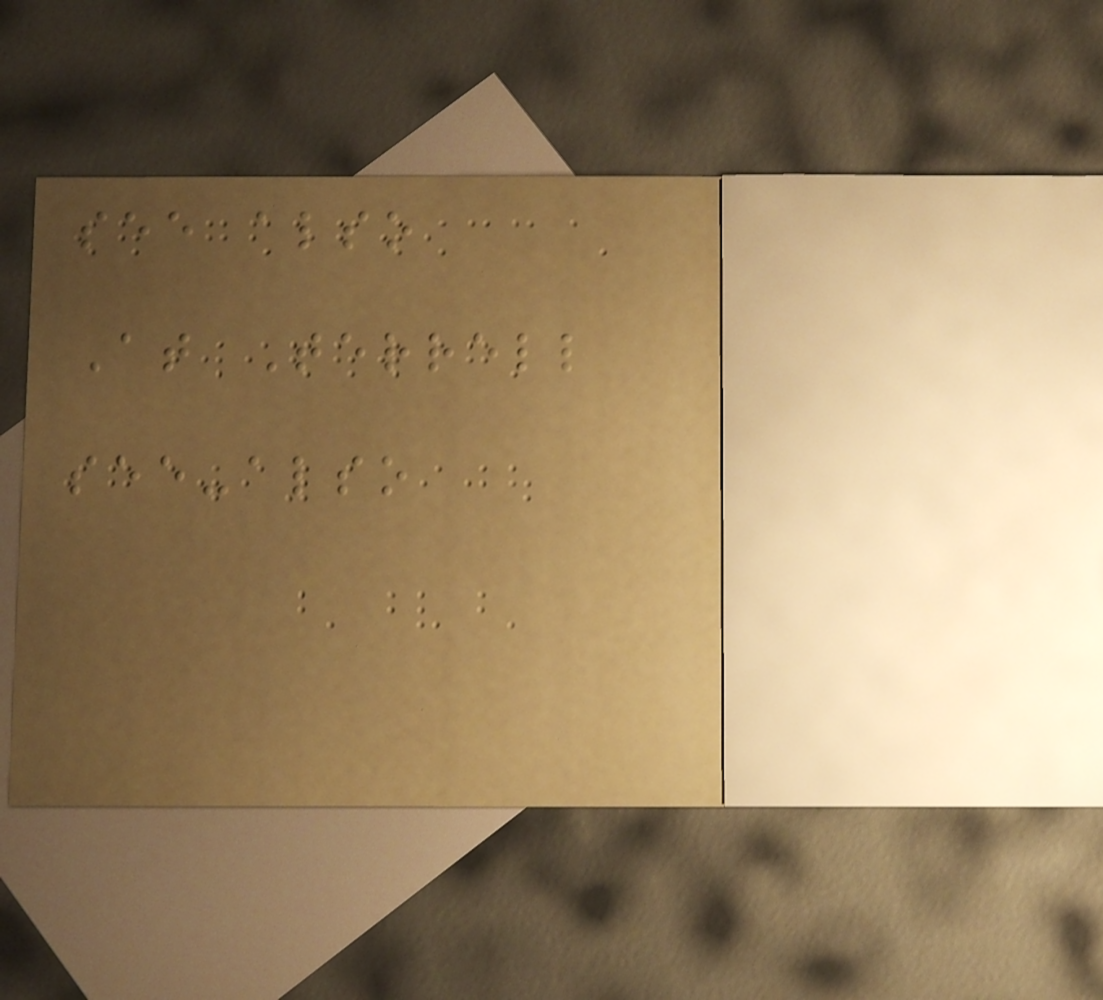see also
At Terrell
see-also
